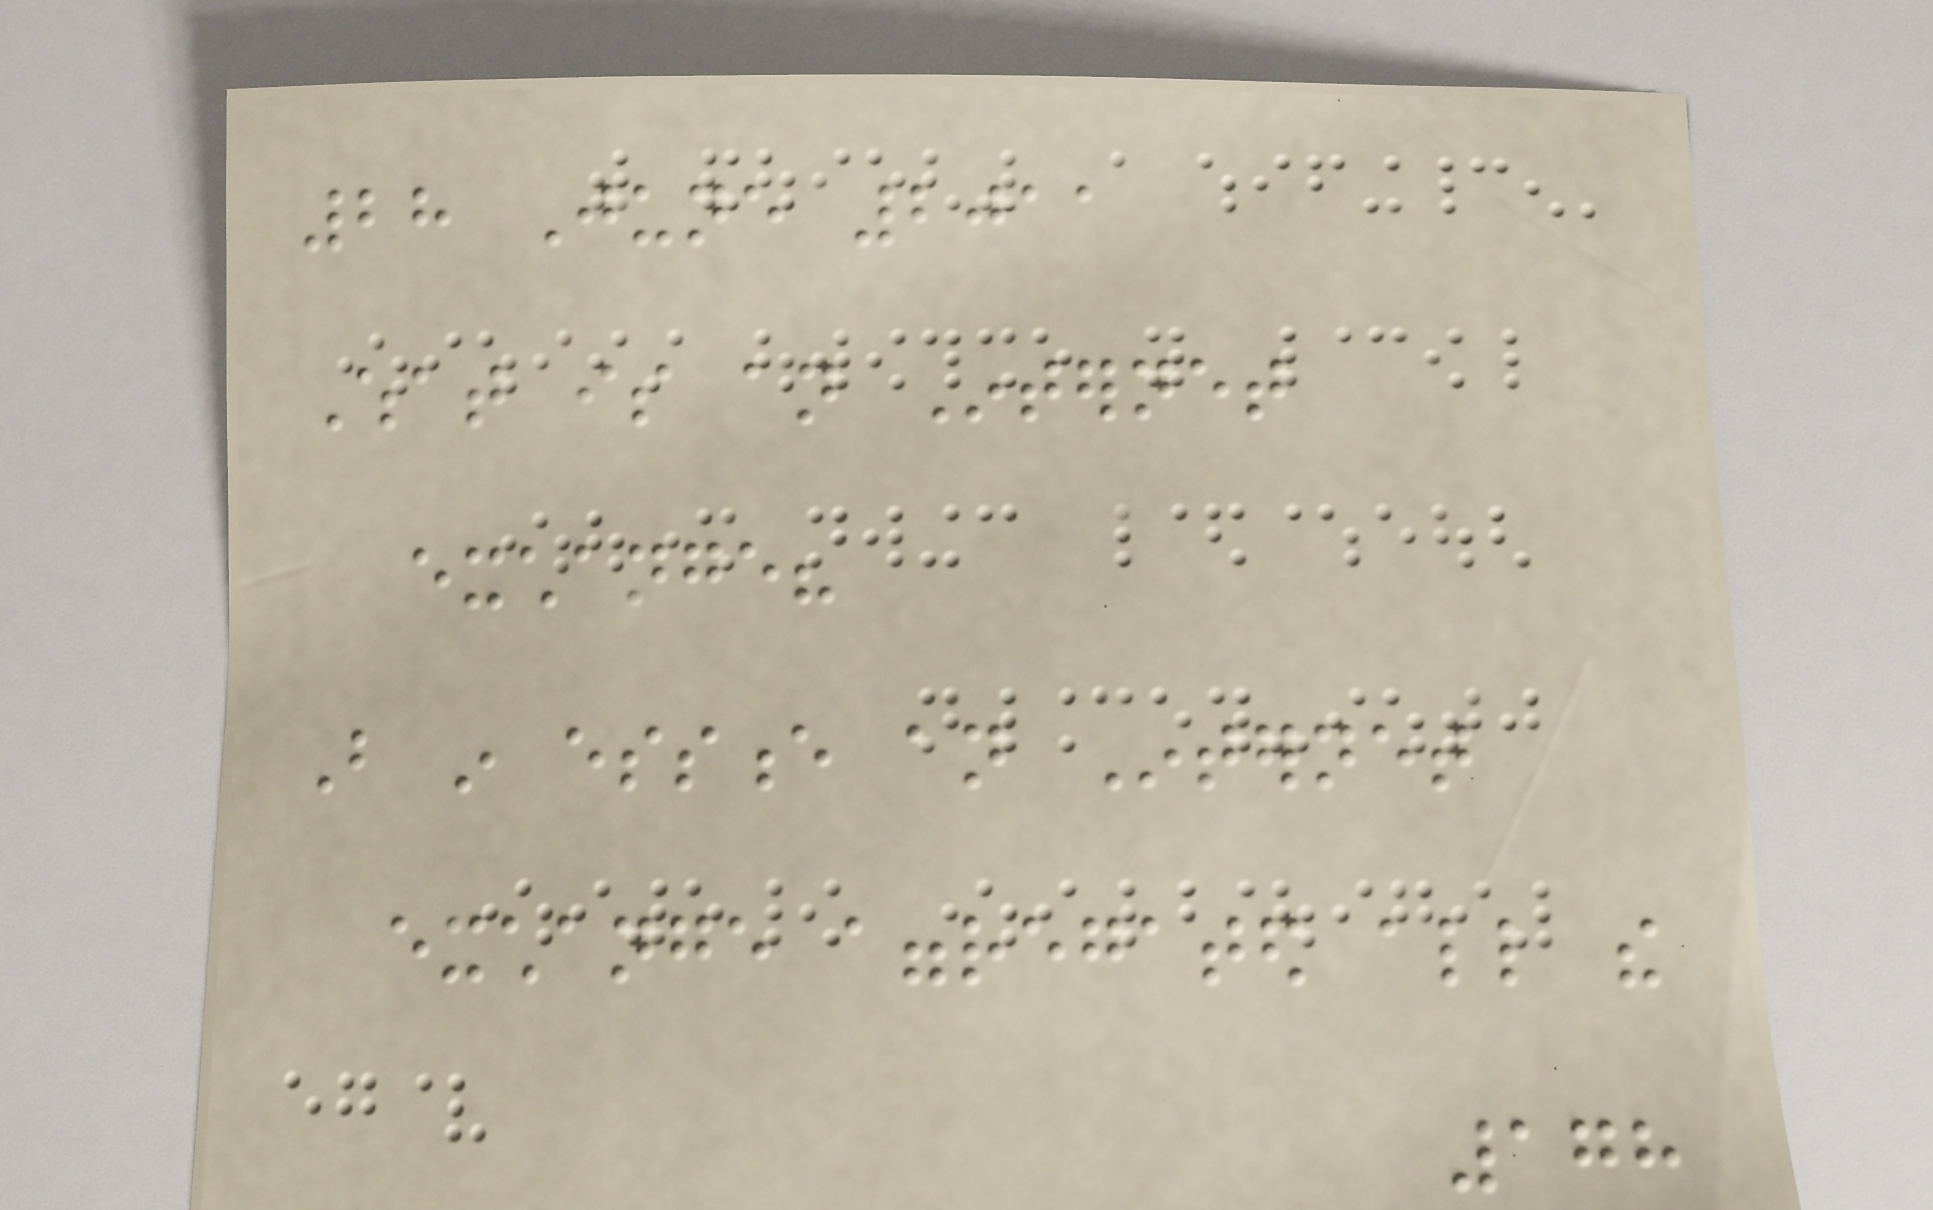28 June 2011
What is an Internet
exchange?
But in essence an Internet
exchange aggregated all the
178
